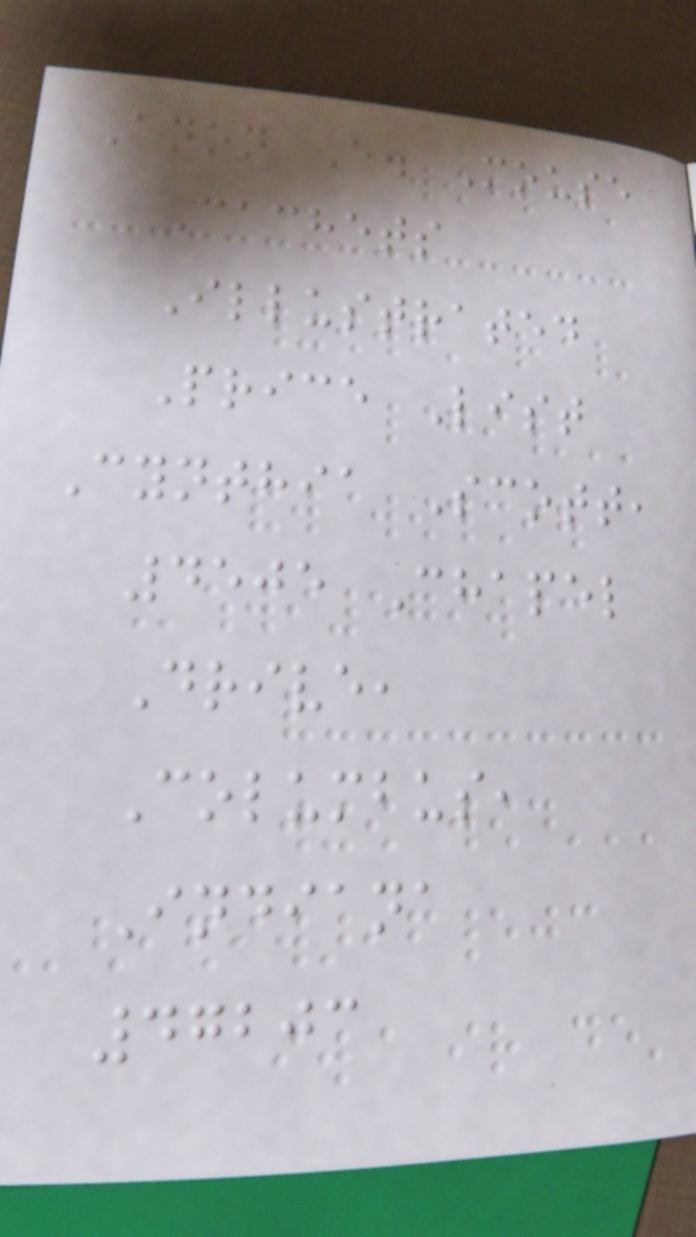Anon E. Mouse
Cachets
Illustrated
Price List
Cynthia Scott,
4505 Chapel
Drive,
Columbus,
Indiana
47203
